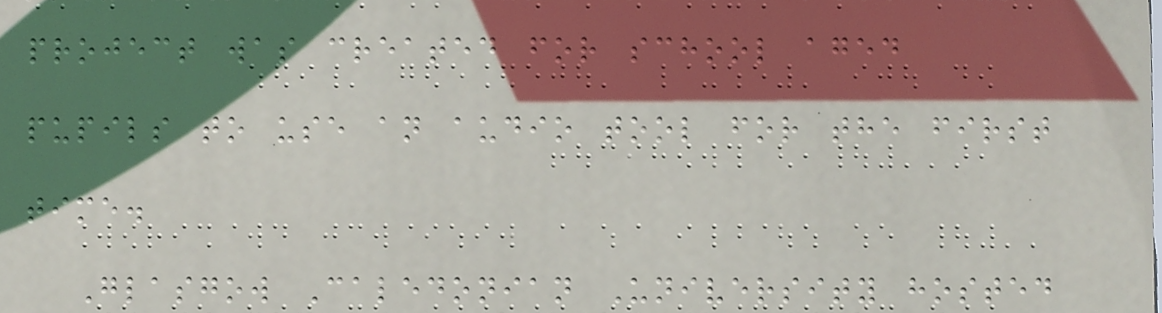project was created for school aged
pupils to use an audio tool for the first
time.
Glasgow Caledonian University hosted
